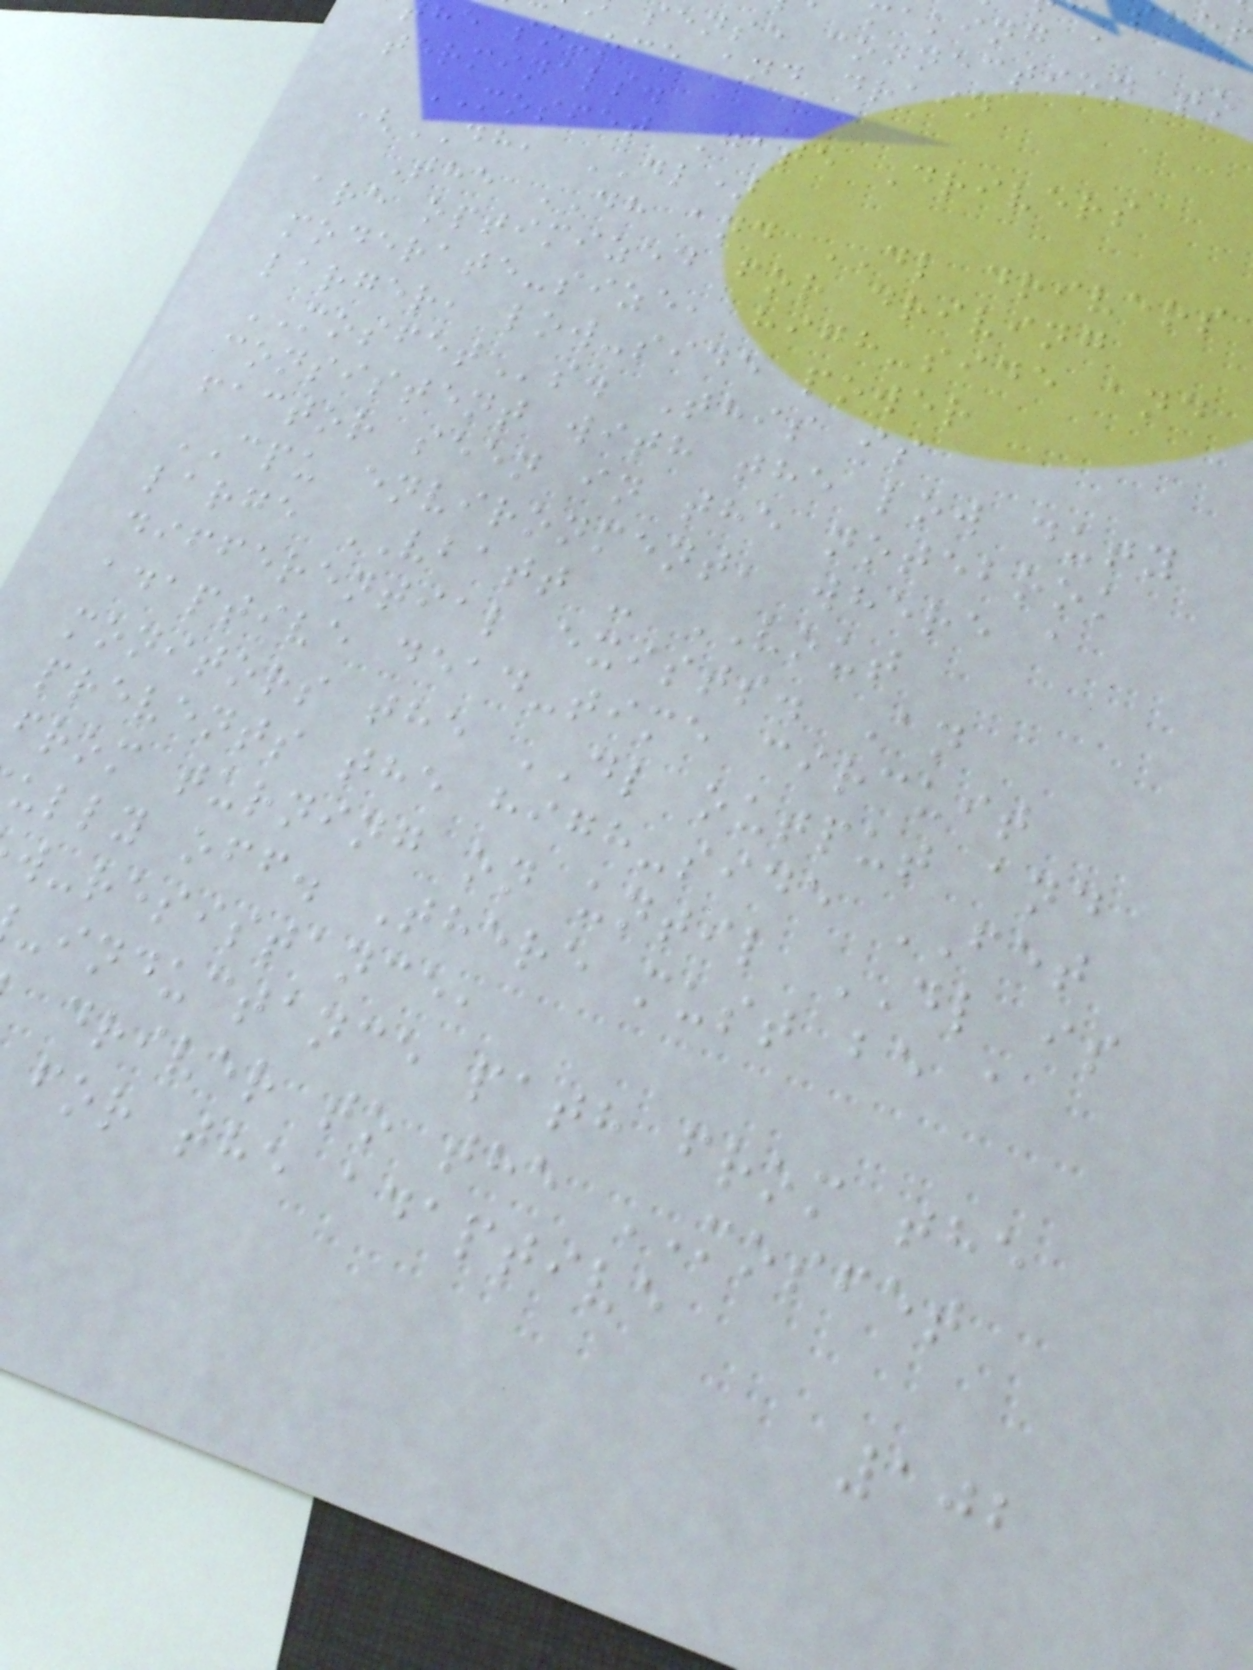making a
sense connection to
he source and drain
terminals.
MOSFET Gate Drivers
(DH, DL)
The DH and DL drivers
are optimized for driving
moderate-size, high-side and
larger, low-side power
MOSFETs. This is
consistent with the low duty
factor seen in the notebook
CPU environment, where a
large VBATT - VOUT
differential exists. An
adaptive dead-time circuit
monitors the DL output and
prevents the high-side FET
from turning on until DL is
ully off. There must be a
w-resistance,
-inductance path from the
driver to the MOSFET
for the adaptive
102
